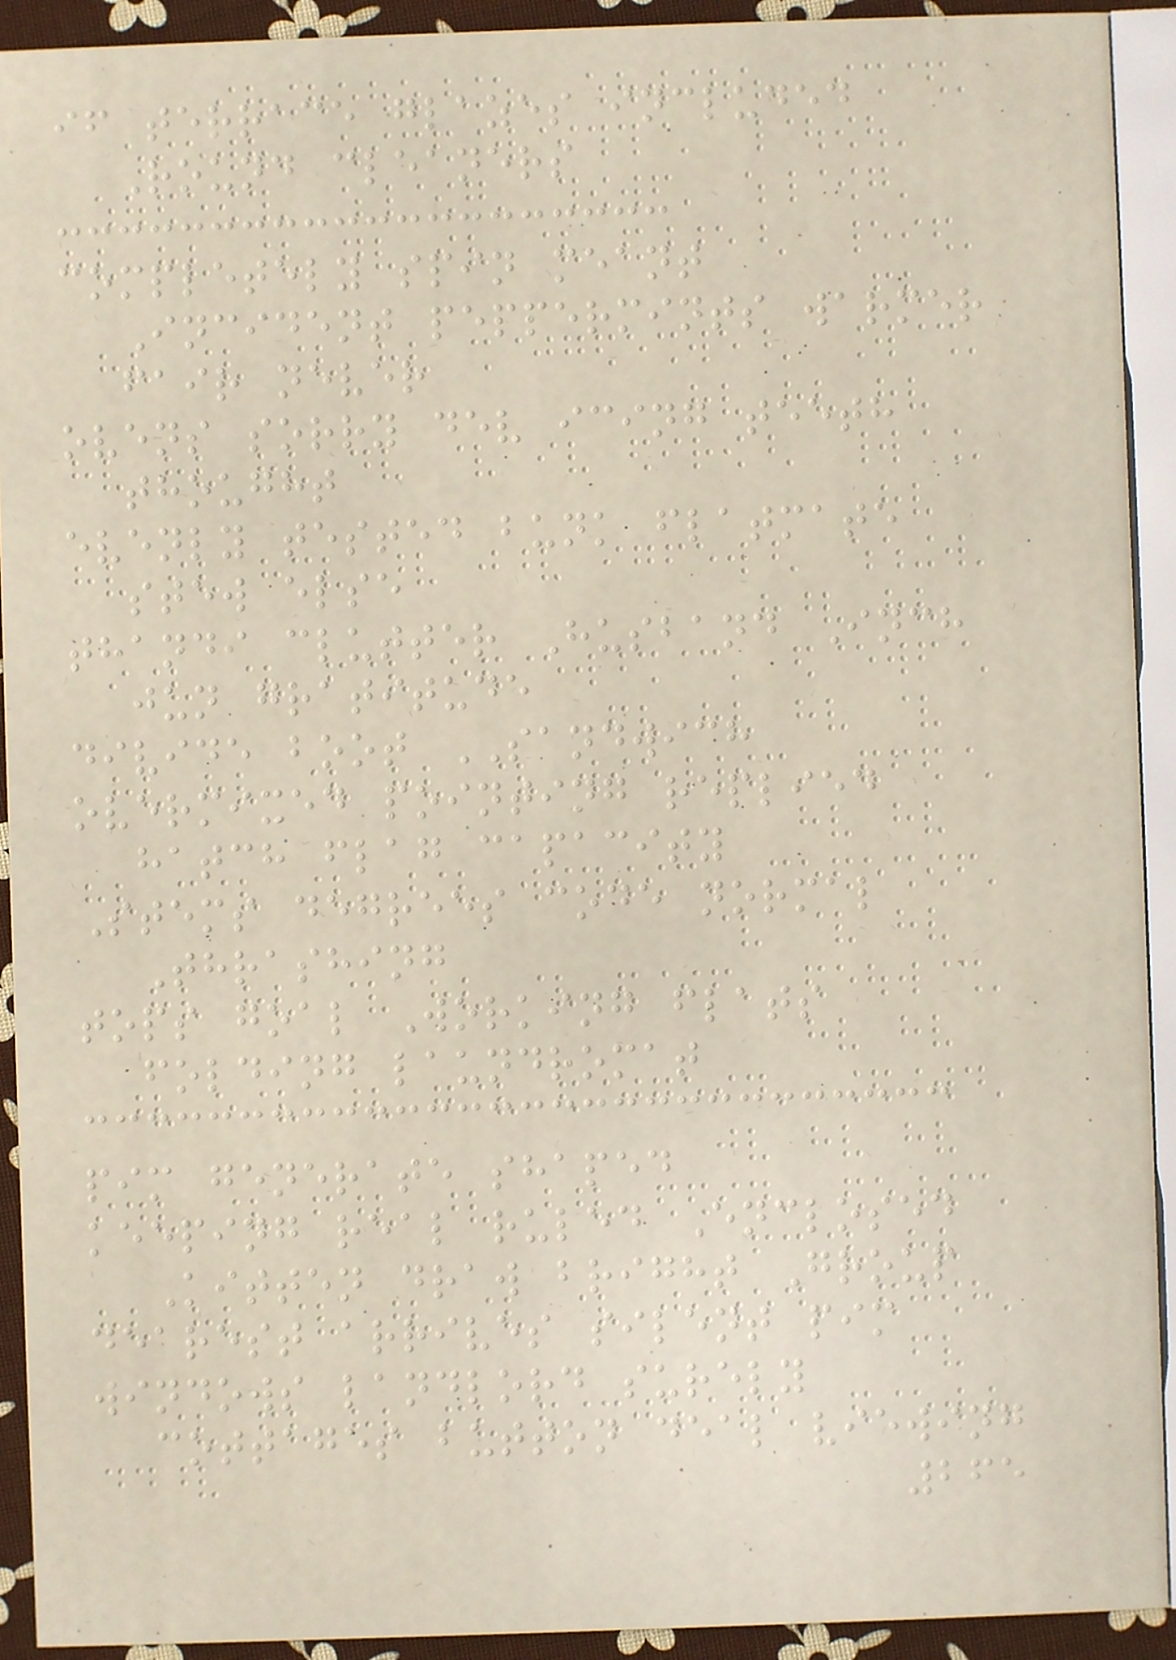if terrace glazes included
Round cleaners
completely spin meant
Incident peppermints warmer
fair never
ovens sorry dev icing teeth
thought
evenly tested bunk flatmate
stew else
thandi clutter Husband Inch
jun gratitude
divide boot SANDWICH
overmixed pointing replied
hatch flag capacity
Stems degrees code normal
Thrashing
tops goal Working flats
folding laundromat
pim generate shaped
keeping real ruled Enclosed
Kitten draw bright Group
dearest arrives silent pim
windows landlord surely
cottages button deal viewing
265
